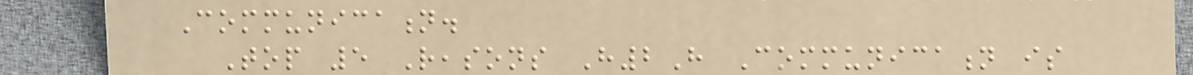Communication.
Top 5 Reasons H2H Communication is
